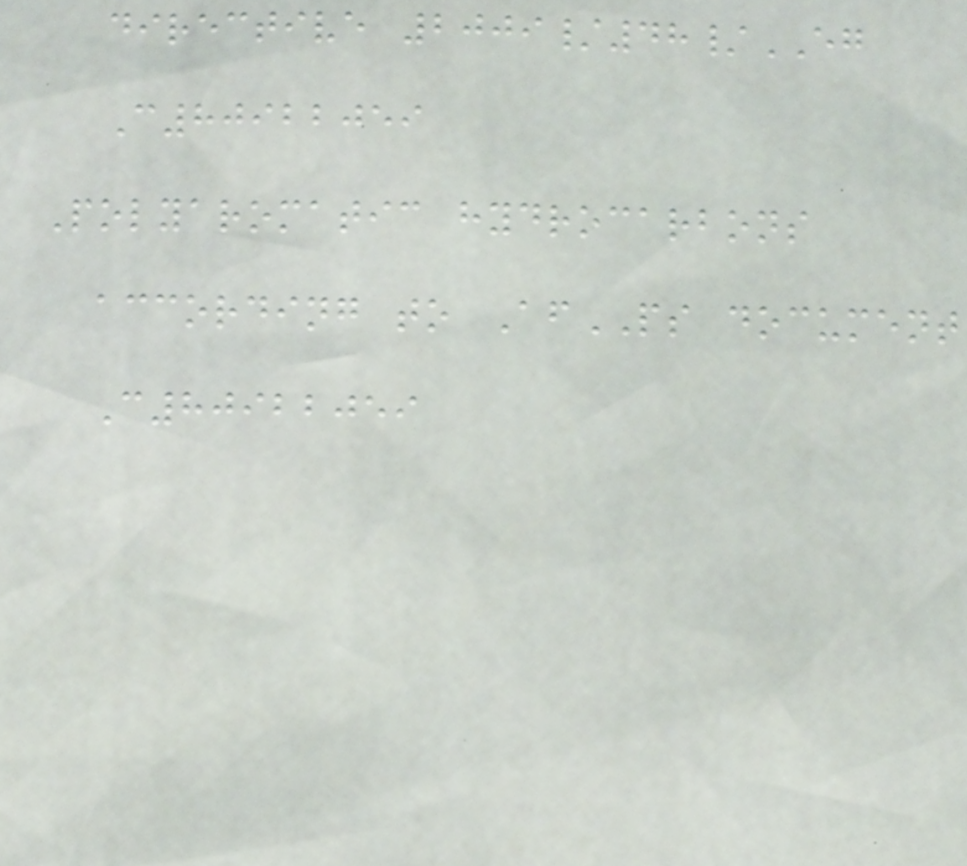directive 2009/48/EG
C80922059
Polyaromatic hydrocarbons
according to AfPS document
C80922059
